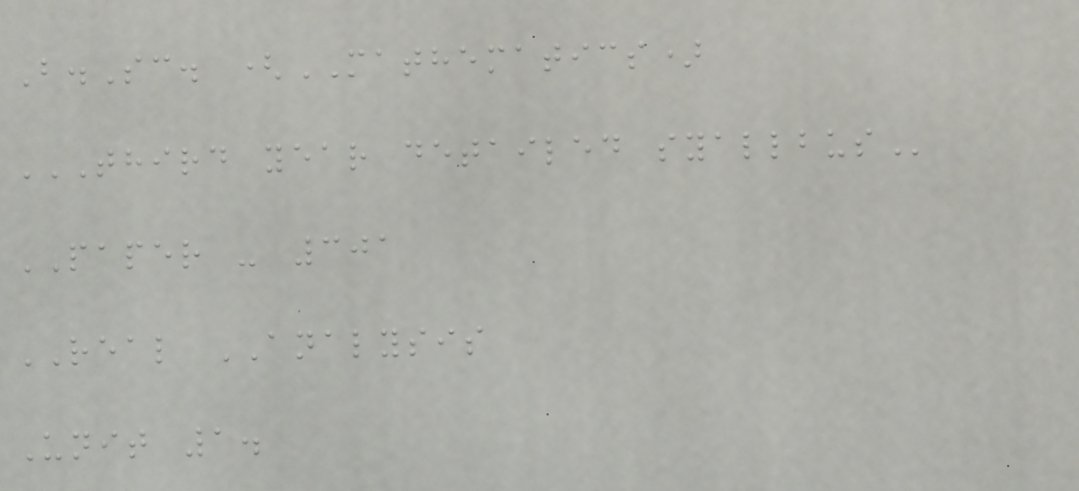B.Sc. (MATHEMATICS)
THIRD YEAR DETAILED SYALLBUS
PAPER - 301
REAL ANALYSIS
Unit 1.
